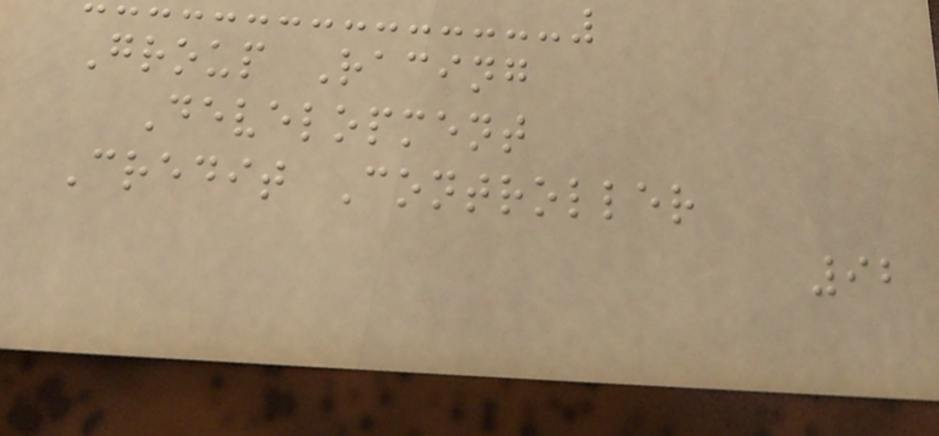Group Racing
Development
Credit Controller
92
